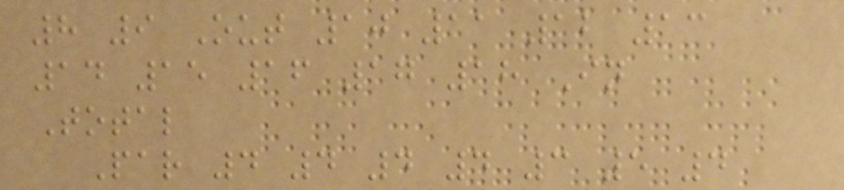8 9 Out 10 11 12 13
14 15 16 17 18 In
Total
Par 4 4 4 4 3 5 4
